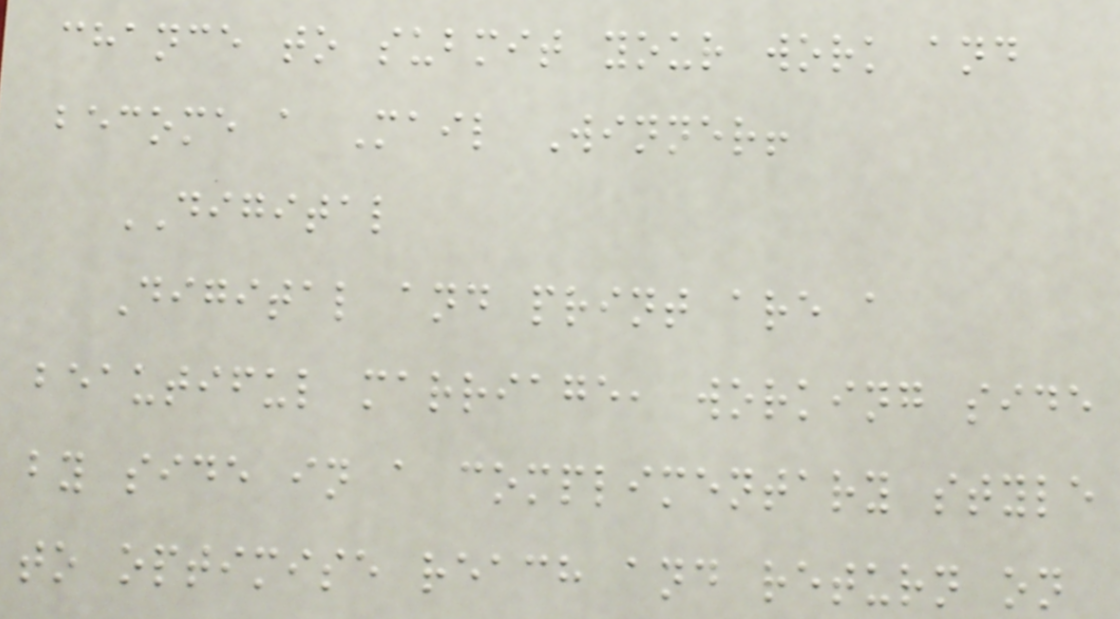chance to submit your work and
become a Mail Winner!
DIGITAL
Digital and print are a
beautiful marriage, working side
by side in a complimentary style
to optimise reach and return on
